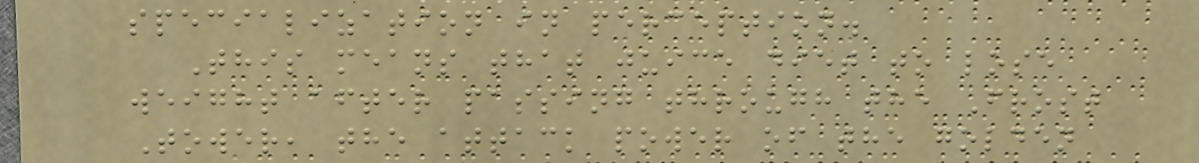specialization in perception.
This means that juice diet to lose
weight after passing through the Frost
Tower, the attack power of the golden
